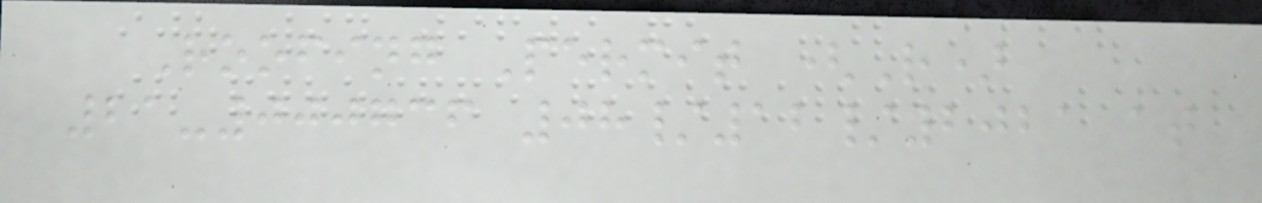Roofing Permit (R)
21-000736 08/12/2021 at
